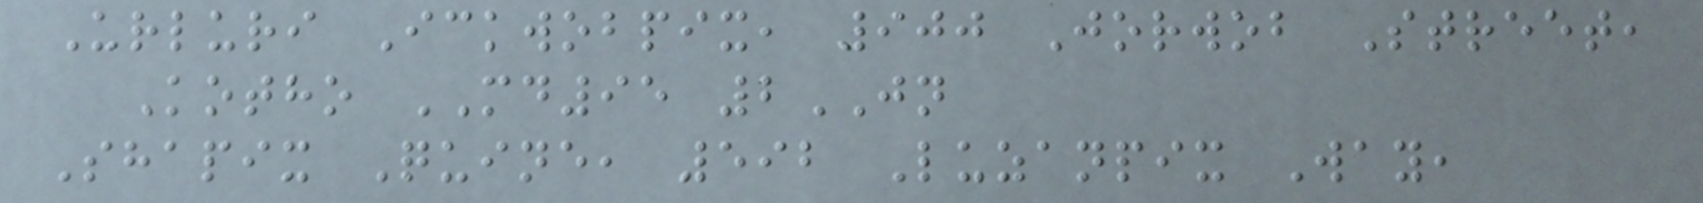Urluri Ickwobpix, 900 Jorwob Street,
Kotho MD95 2JN
Shapix Quine, 592 Luzanpix Way,
